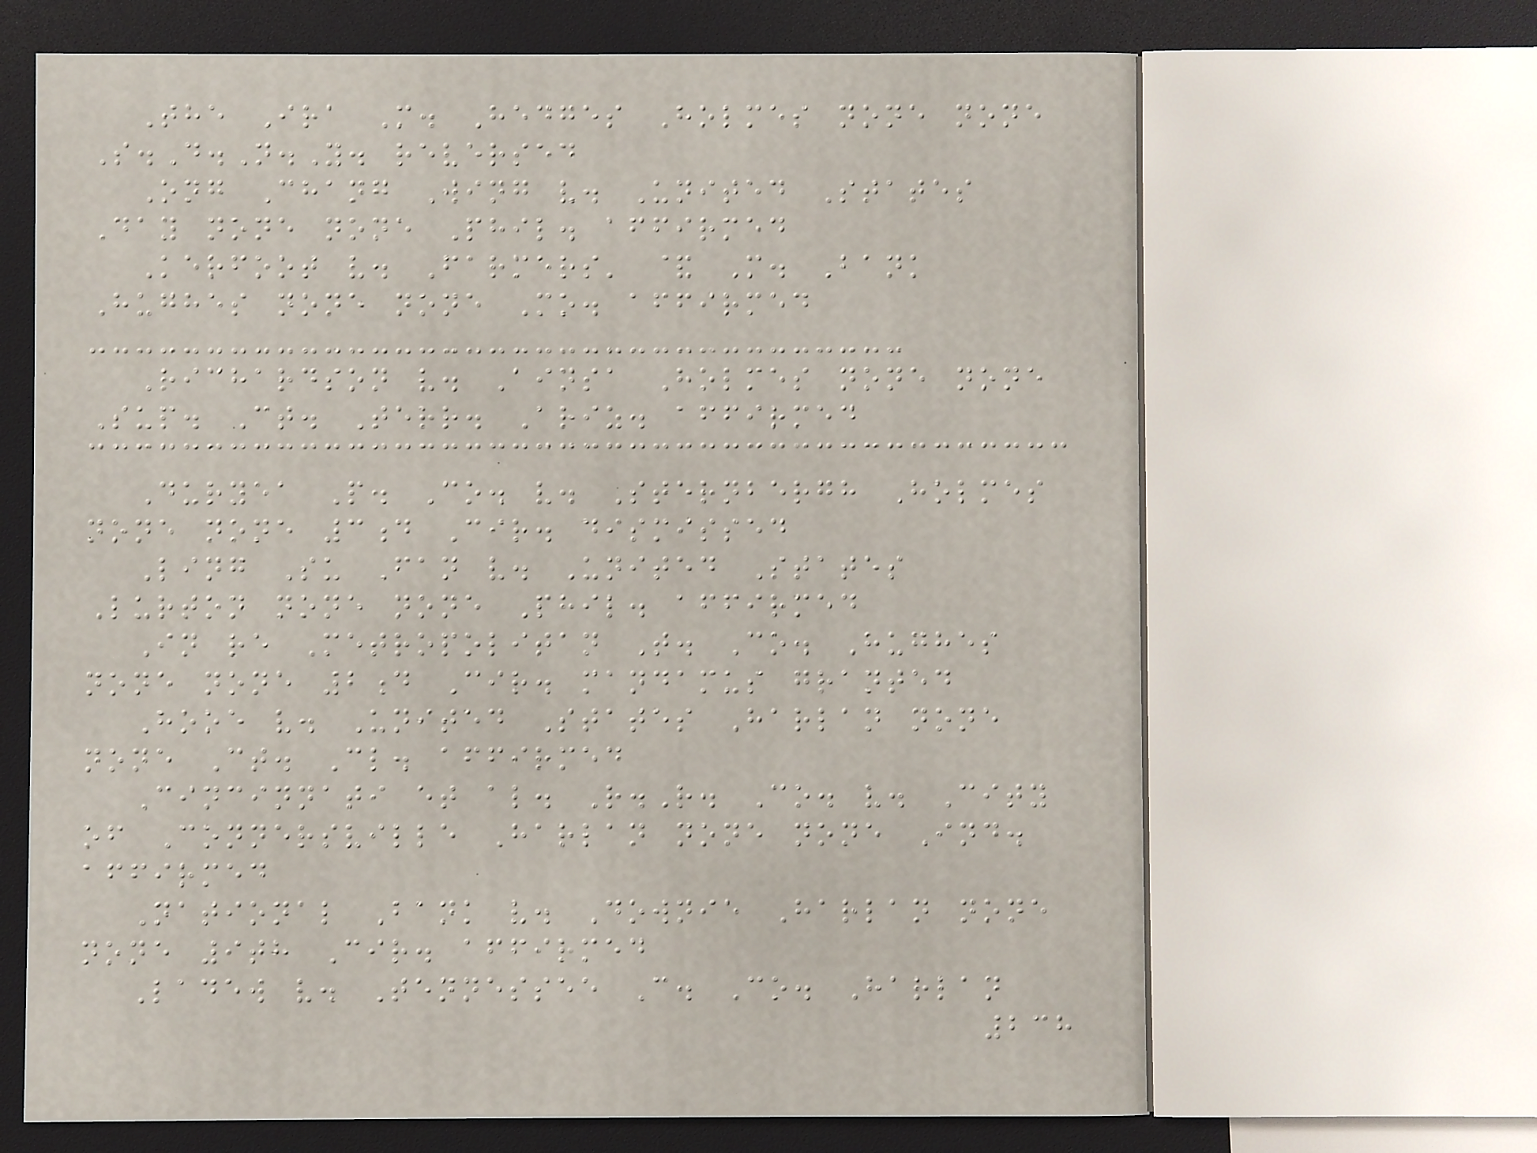The Ira M. Hedges Holmes none none
S.D.N.Y. reversed
Ong Chang Wing v. United States
Day none none Phil. affirmed
Kerfoot v. Farmers' & M. Bank
Hughes none none Mo. affirmed
Richardson v. Ainsa Holmes none none
Sup. Ct. Terr. Ariz. affirmed
Duryea P. Co. v. Sternbergh Holmes
none none 3d Cir. dismissed
Ling Su Fan v. United States
Lurton none none Phil. affirmed
In re Metropolitan T. Co. Hughes
none none 2d Cir. mandamus granted
Hooe v. United States Harlan none
none Ct. Cl. affirmed
Cincinnati et al. R.R. Co. v. City
of Connersville Harlan none none Ind.
affirmed
National Bank v. Downie Harlan none
none 9th Cir. affirmed
Ladew v. Tennessee C. Co. Harlan
238
